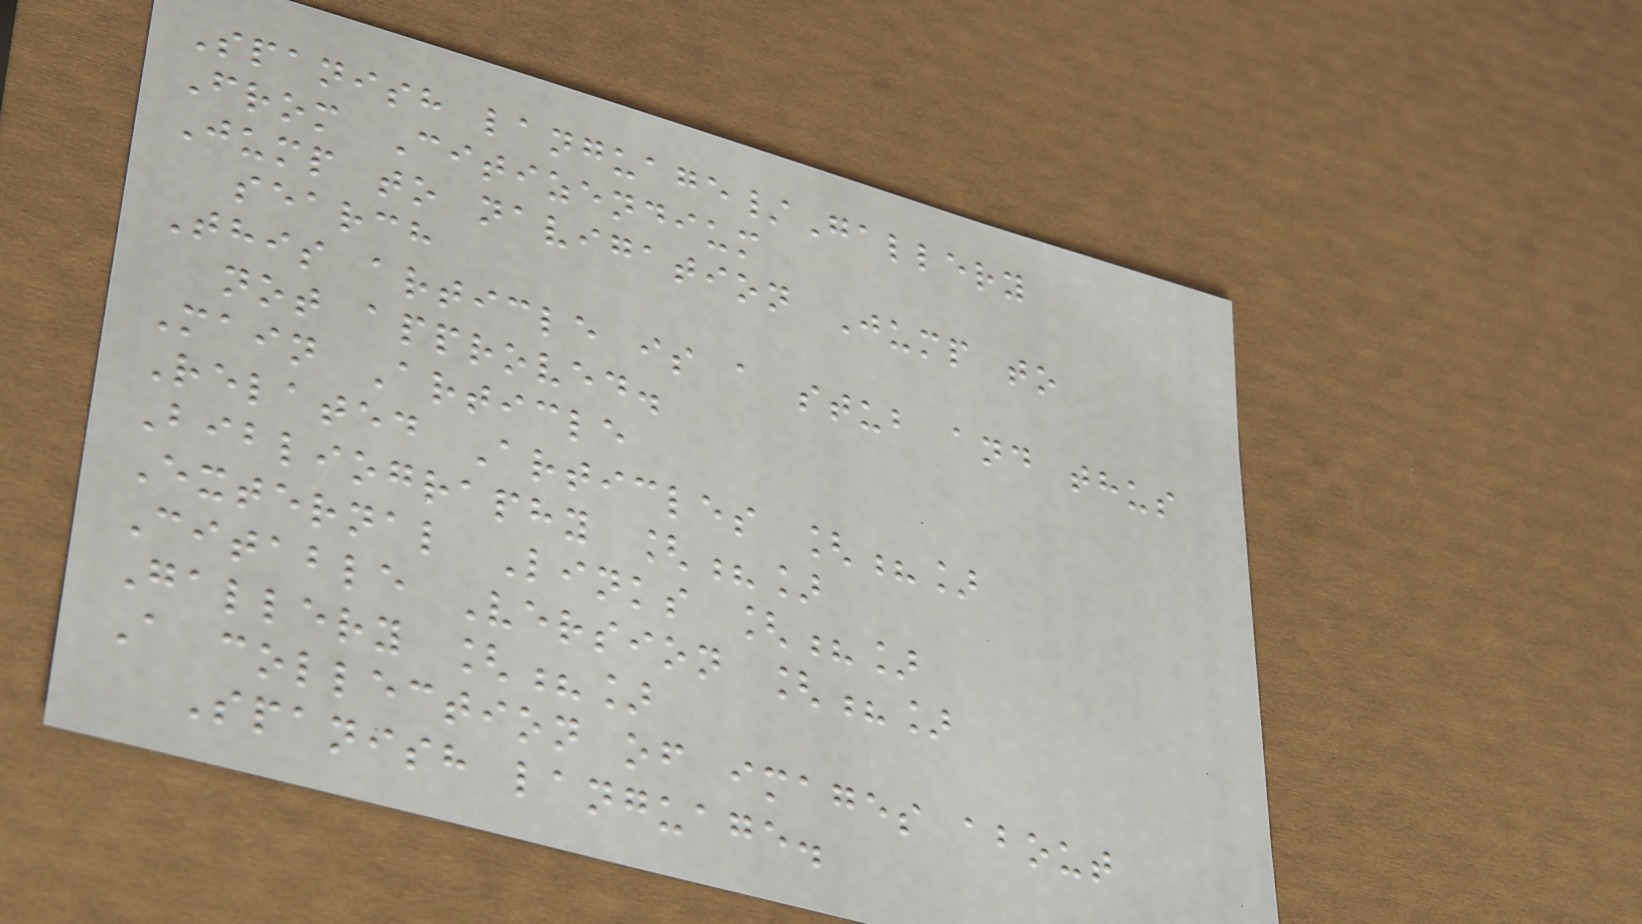Spanish language/Gallery
From Citizendium
Jump to navigation Jump to
search
This article is a stub and thus
not approved.
Main Article
Related Articles [?]
Bibliography [?]
External Links [?]
Citable Version [?]
Gallery [?]
A collection of images about
Spanish language.
